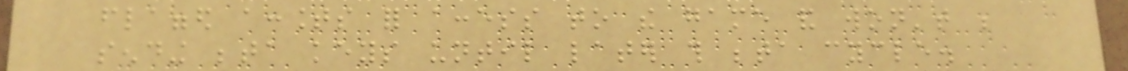flagged accounts for access to the game and won't be
sending beta keys until later this beta cycle.
